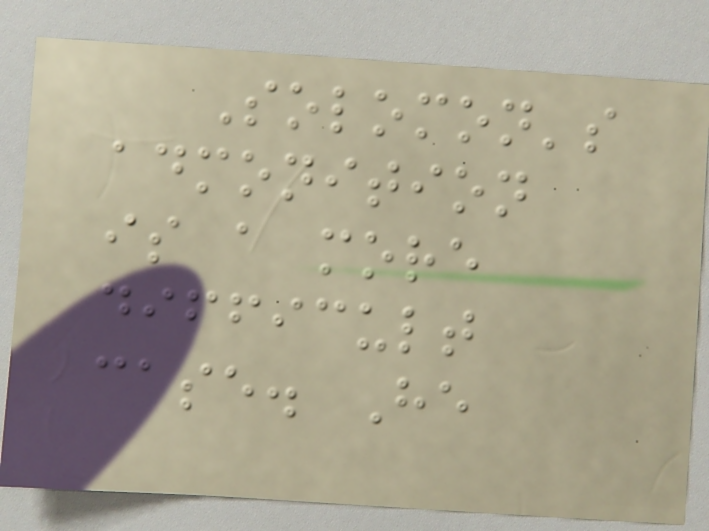Solomon's
admonition
is a more
difficult
case. He
